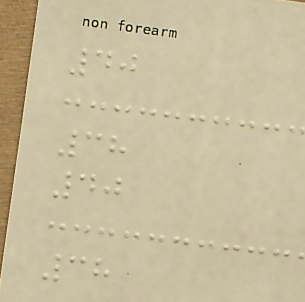40
38
40
38
